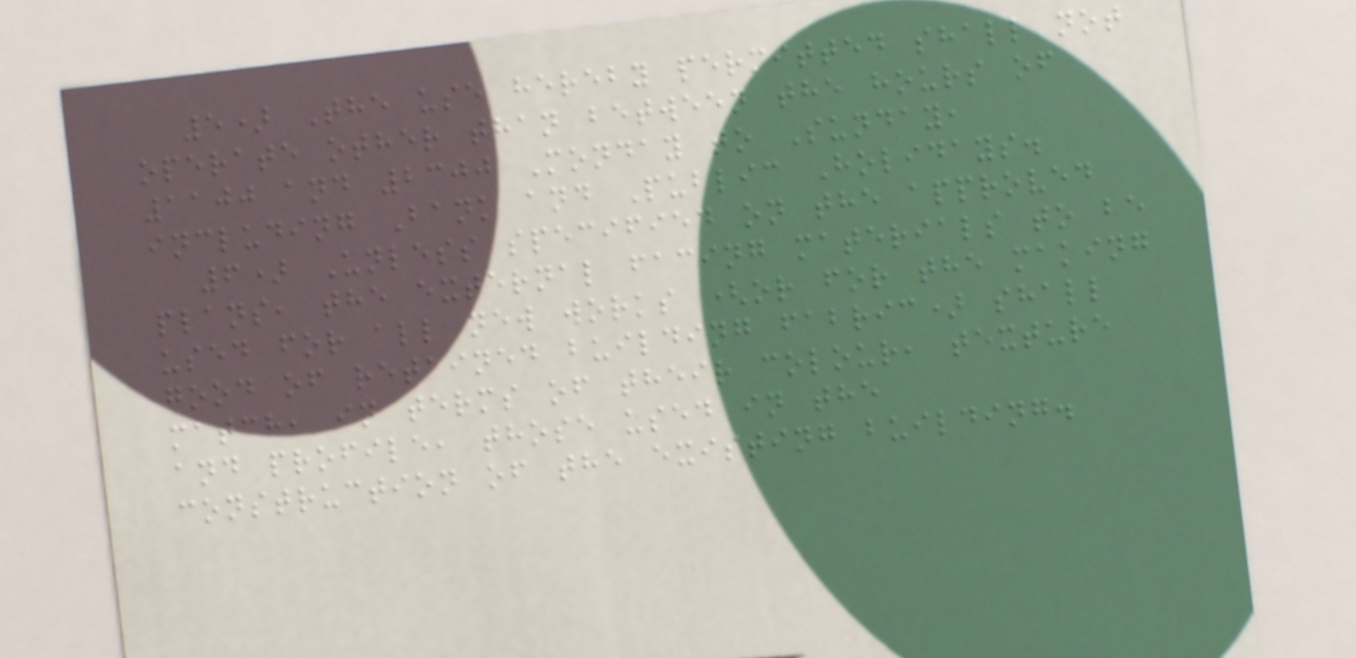5) The use hereby permitted shall not
operate other than between the hours of
1100 and 2300 Monday to Sunday,
including Bank and Public Holidays.
6) Unless specified on the approved
plans, the external facing materials to be
used for all new works (or for the making
good of retained building fabric) shall
match, in terms of their colour, texture
and profile, those used in the
construction of the existing building.
